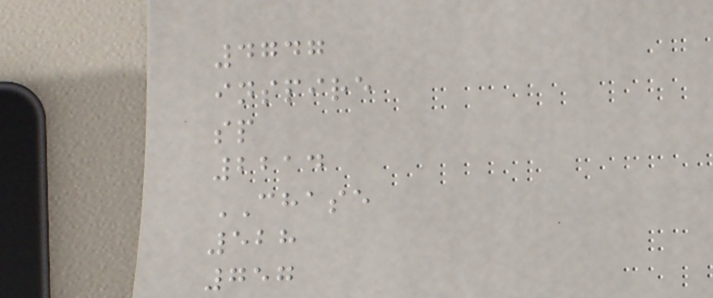4747
inspire
sp
2214
CHASE
528
757
